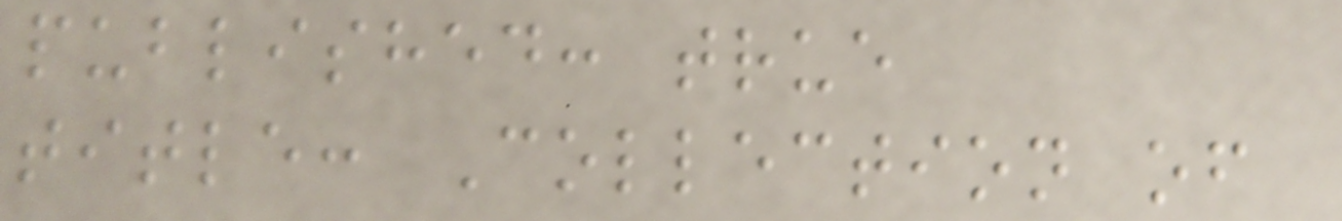published: true
title: Collection of
